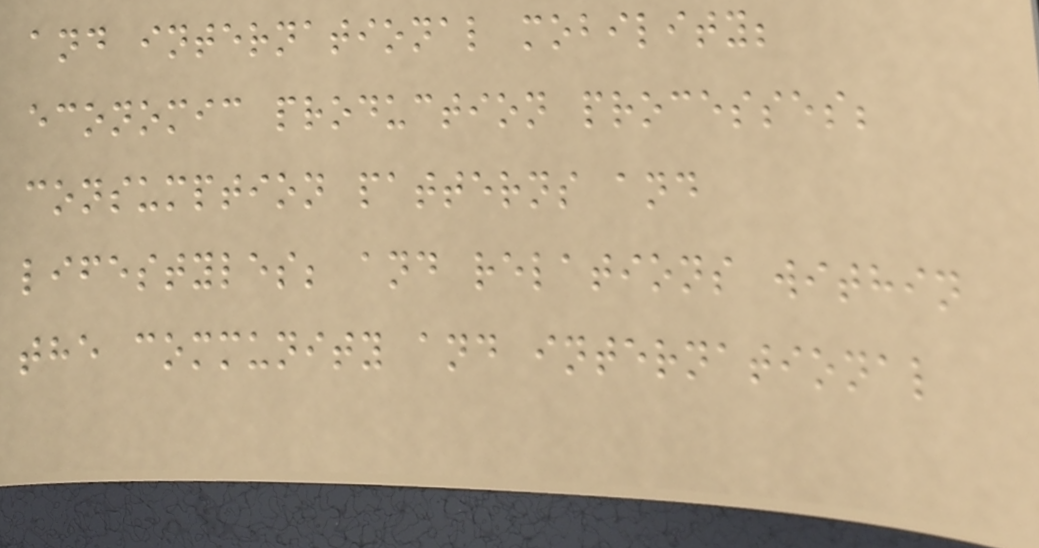and international mobility;
economic production processes;
consumption patterns and
lifestyles; and relations within
the community and international
